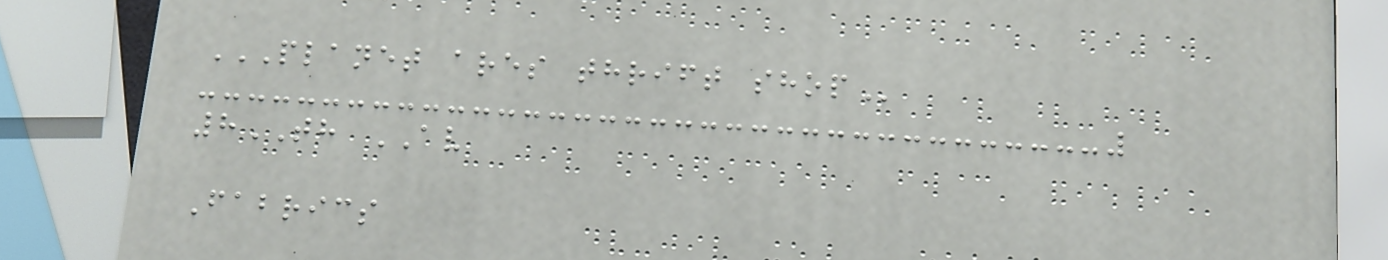PLANET ARES THRIFT SHOP
8TH AV
Fabrics
